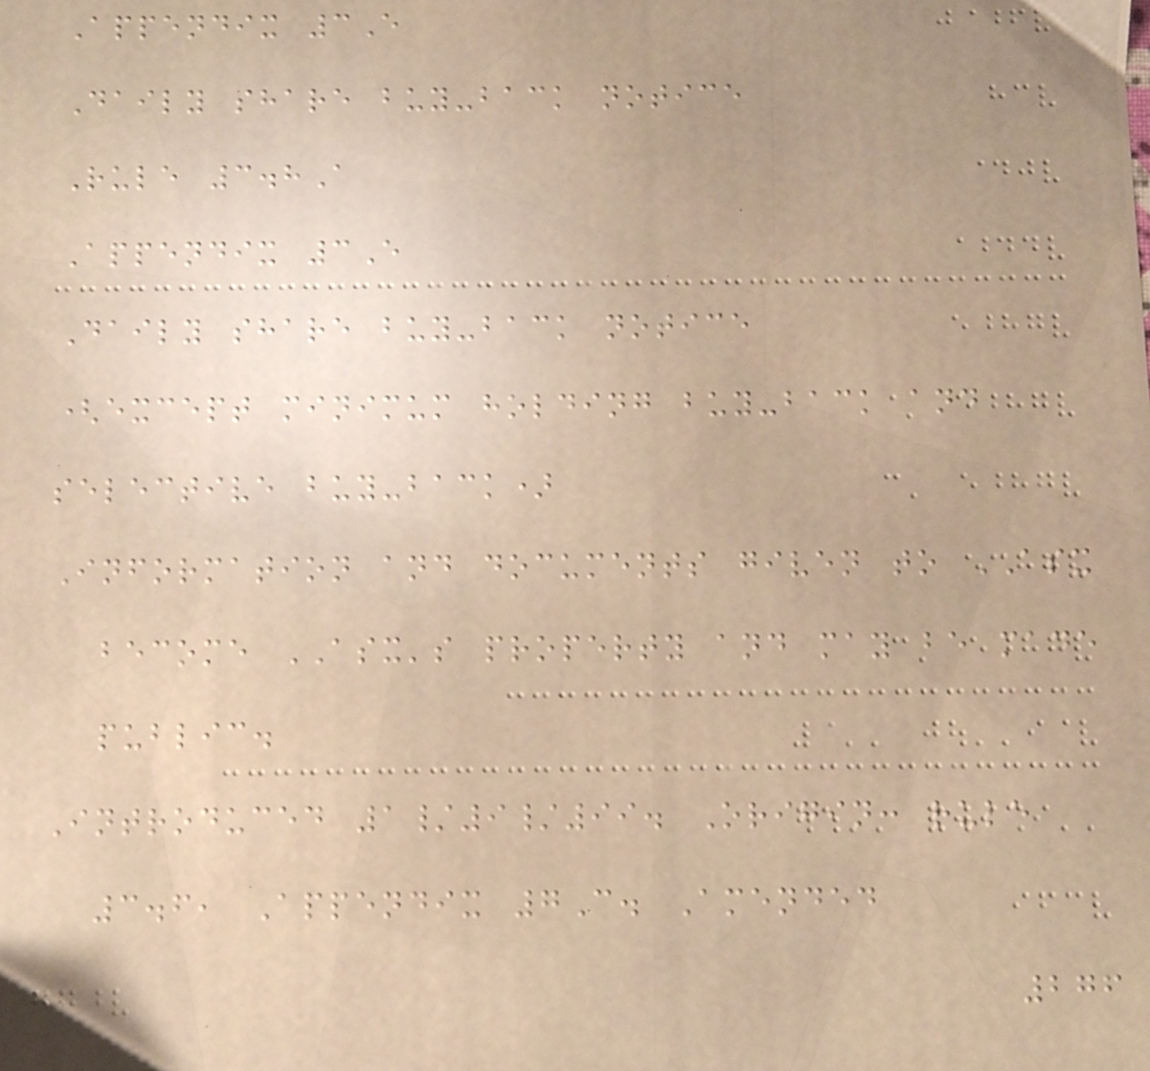Appendix 3E
Daily share buy-back notice
Rule 3.8A
Appendix 3E
Daily share buy-back notice
(except minimum holding buy-back and
selective buy-back)
Information and documents given to ASX
become ASX's property and may be made
public.
Introduced 1/9/99. Origin: rule
3.6, Appendix 7C. Amended
276
